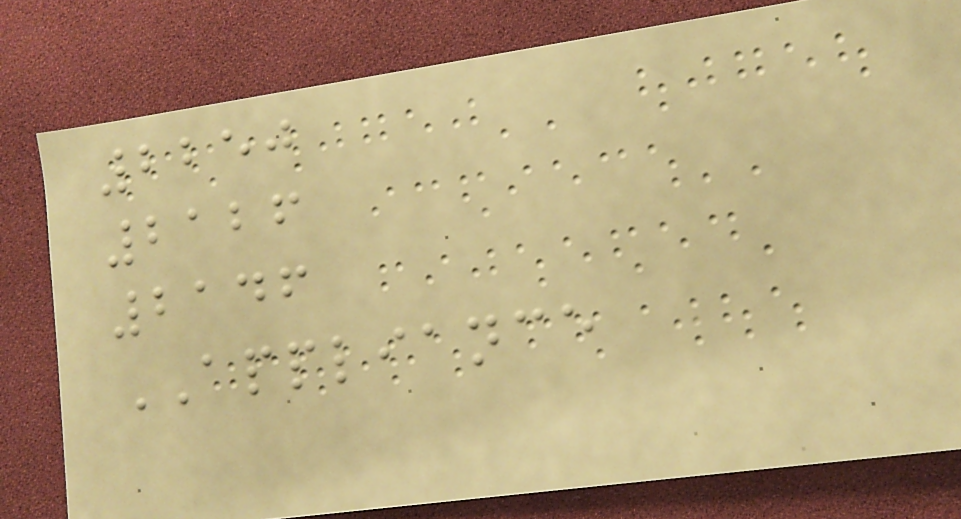2250
2126
2146
APPLIANCE
